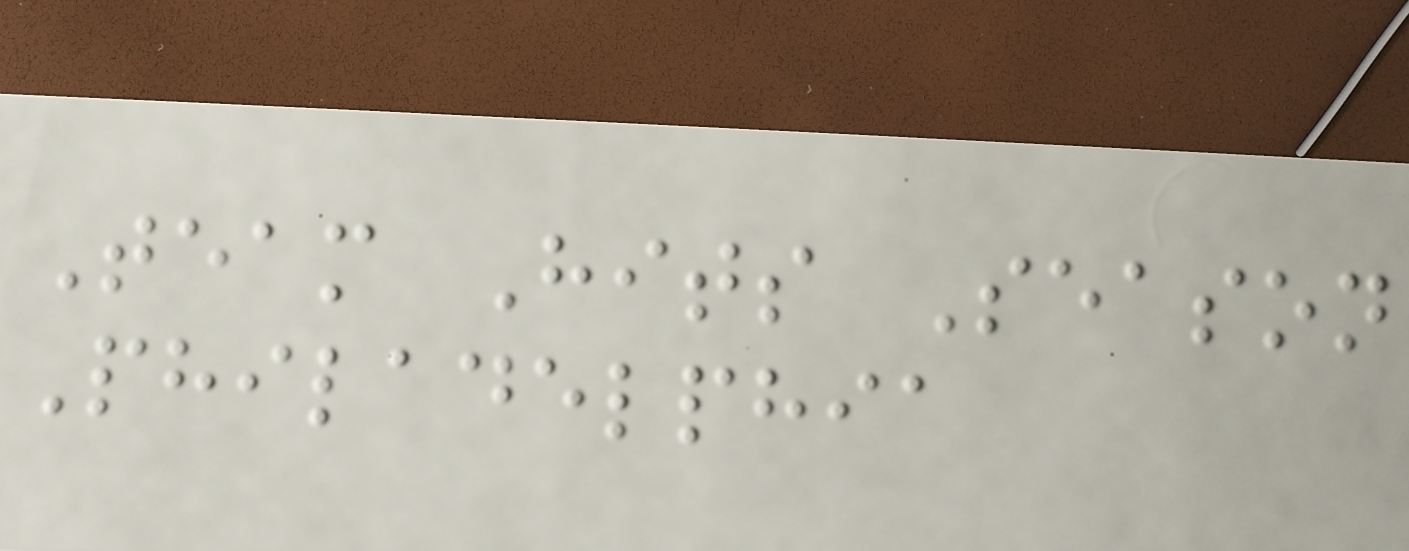Team Hits Season
Philadelphia
